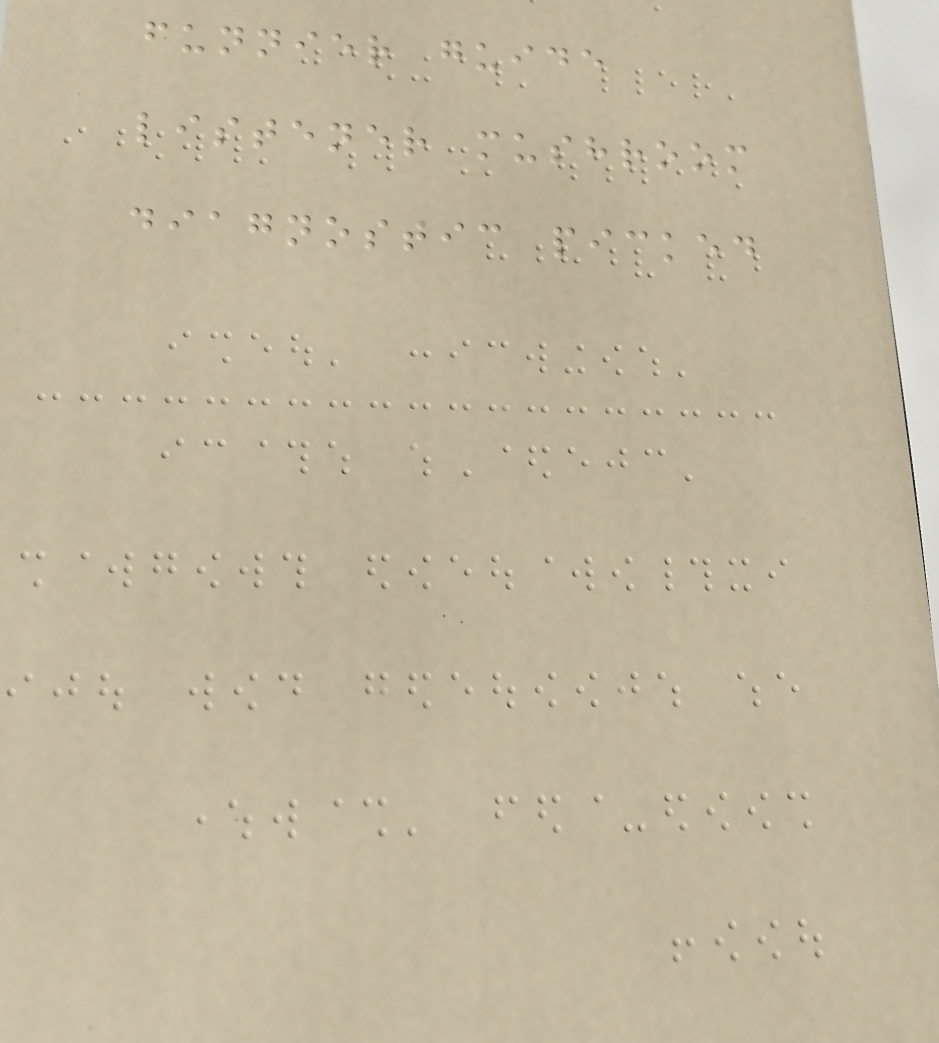funnier guide
listener mushroom
diagnostic picked
